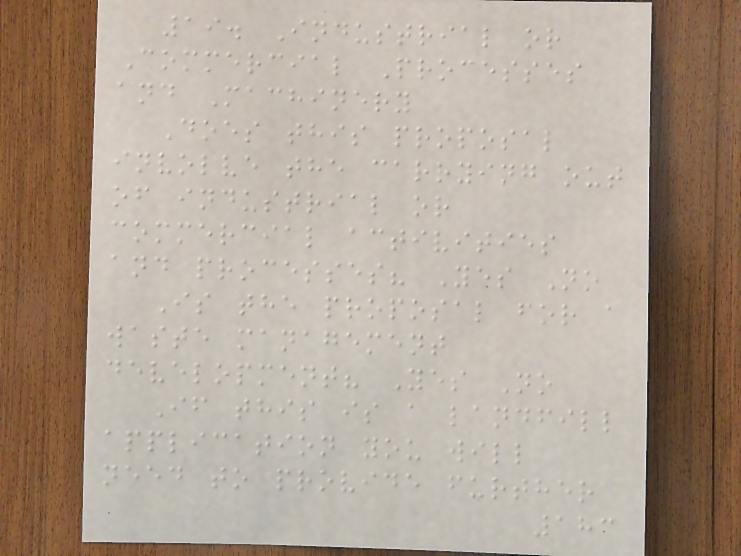19. Industrial or
Commercial Processes
and Machinery
Does this proposal
involve the carrying out
of industrial or
commercial activities
and processes? Yes No
Is the proposal for a
waste management
development? Yes No
If this is a landfill
application you will
need to provide further
183
